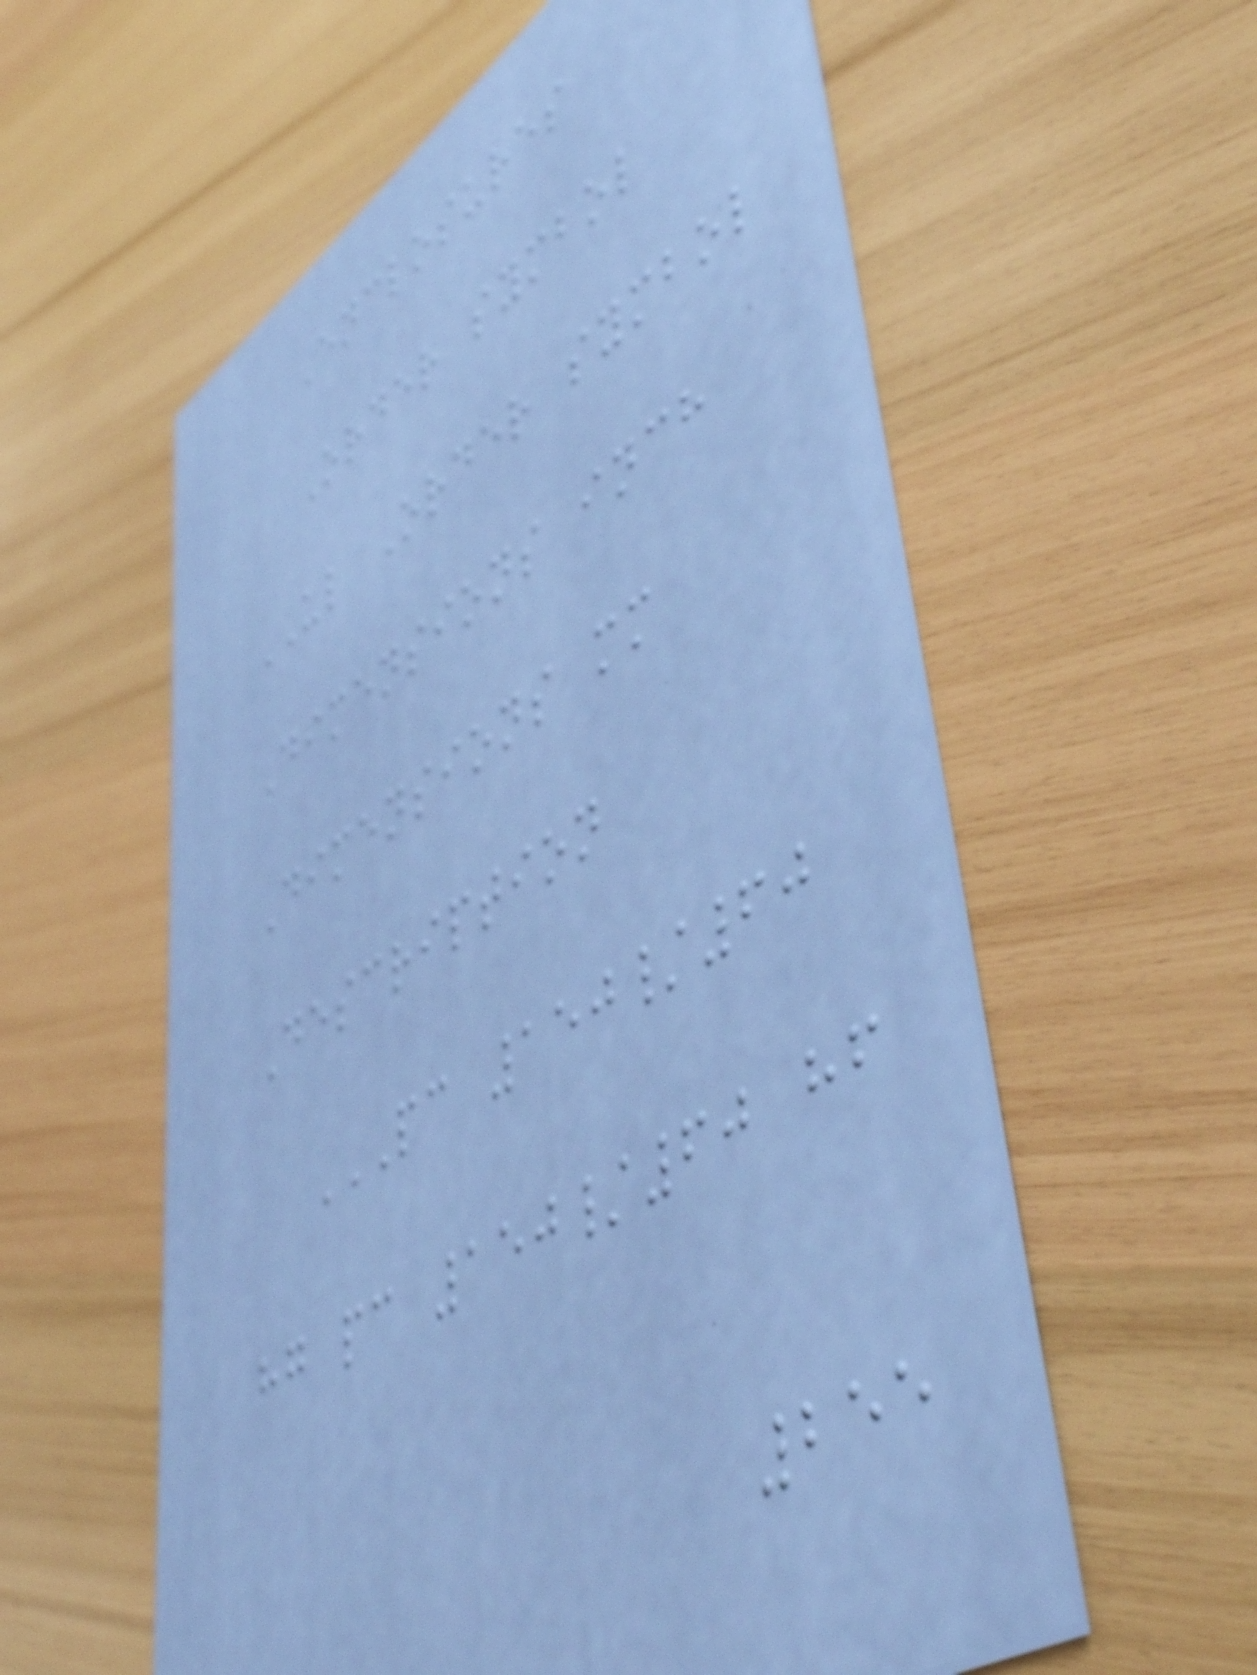Enclosures
Order symbol
UL Order symbol
Dimensions inch
Dimensions mm
Description
PC 150/60
HG PC 150/60 HF
255
